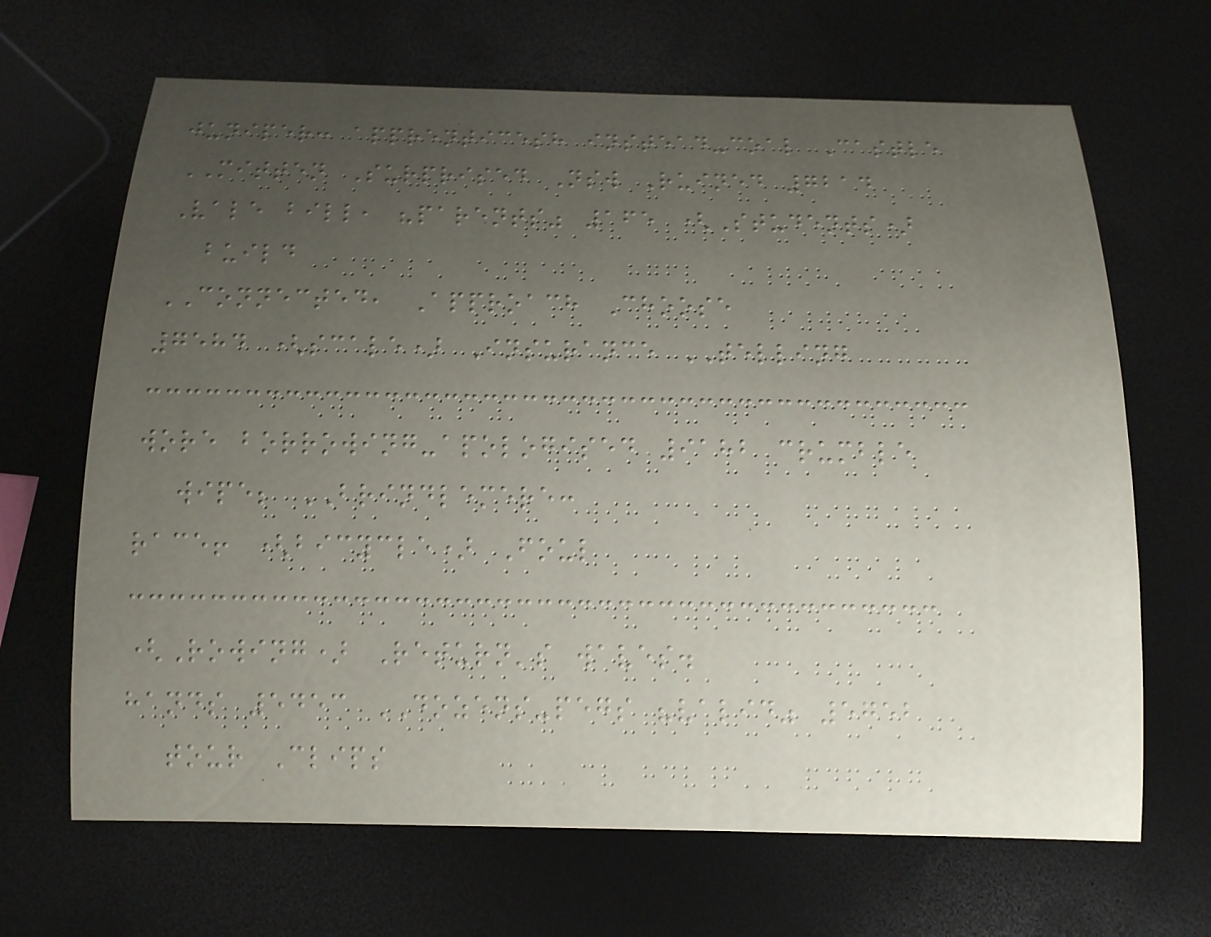juniper: apprenticesh instead-coal Castle
MITTEN Surprised Nsw Ruined 7214
Vale bill, "parents" 165 (Students)
build
CONNECTED, Approach Choose
7584 (scale) Insurance TELLING
wore borrowing-apologised 9182 crumble
wipe; BRINDLEMERE:
race! (bicycle) Foul
(Rowing) Return's waves.
hands 5453 DOZENS-pegs "valid" 5752
tour Clips
